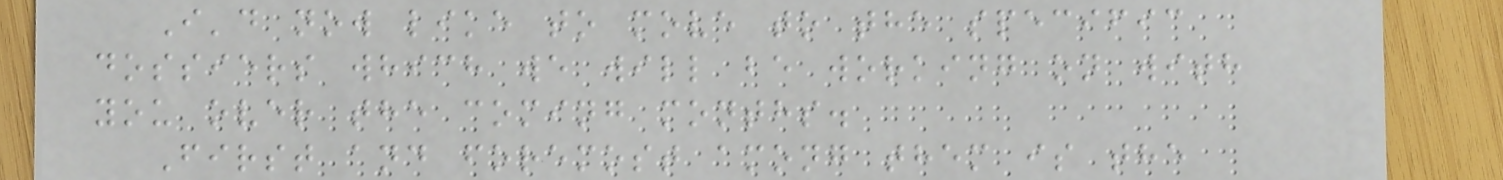I'd now like to move to the specific
dossiers which we will be working on with
you over the coming months.
First and foremost among them is the
